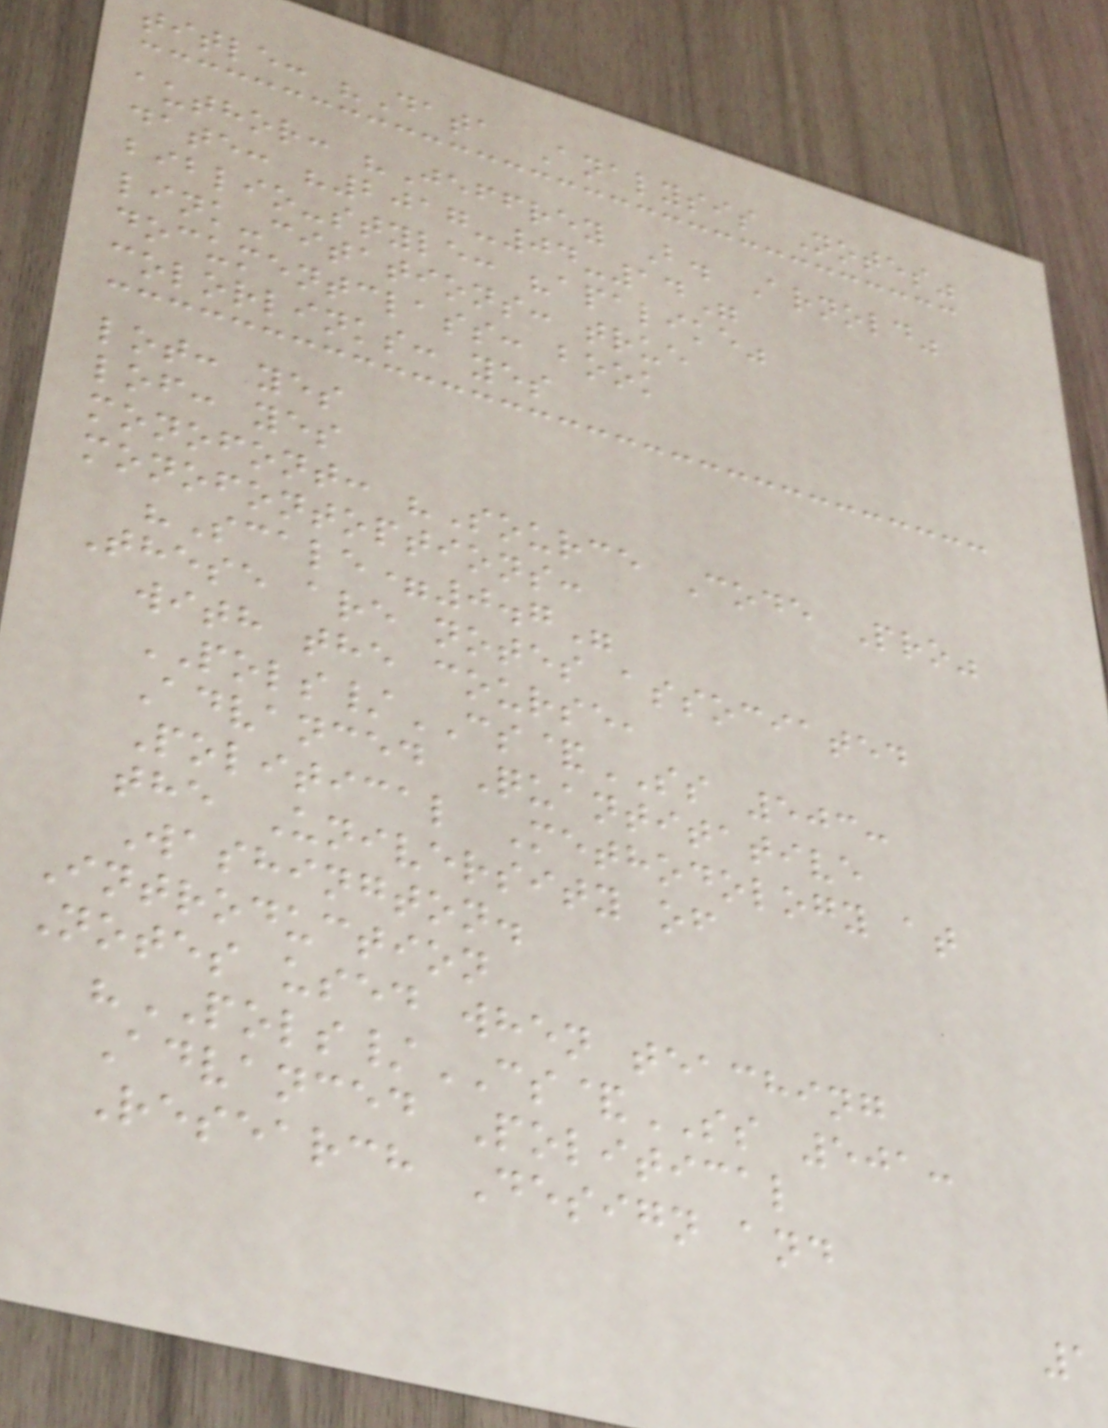title: "Data Analysis Notes"
author: "Jeffrey B. Arnold"
date: "2017-04-14"
biblio-style: "apalike"
link-citations: true
documentclass: book
colorlinks: yes
lot: yes
lof: yes
monofont: "Source Code Pro"
monofontoptions:
"Scale=0.7"
These are notes associated
with the course,
POLS/CS&SS 503:
Advanced Quantitative
Political Methodology at
the University of
Washington.
Introduction
Notes used when teaching
"POLS/CS&SS 501:
Advanced Political
Research Design and
1
